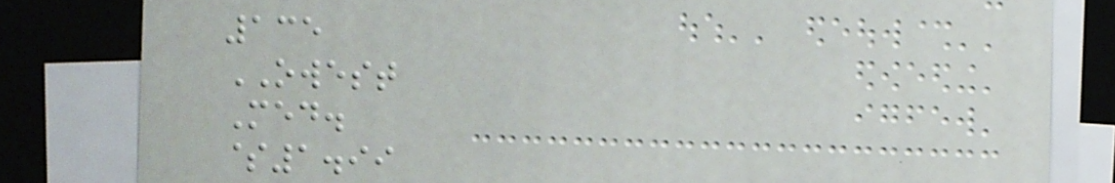135
OWEST
Med.
$1.99
